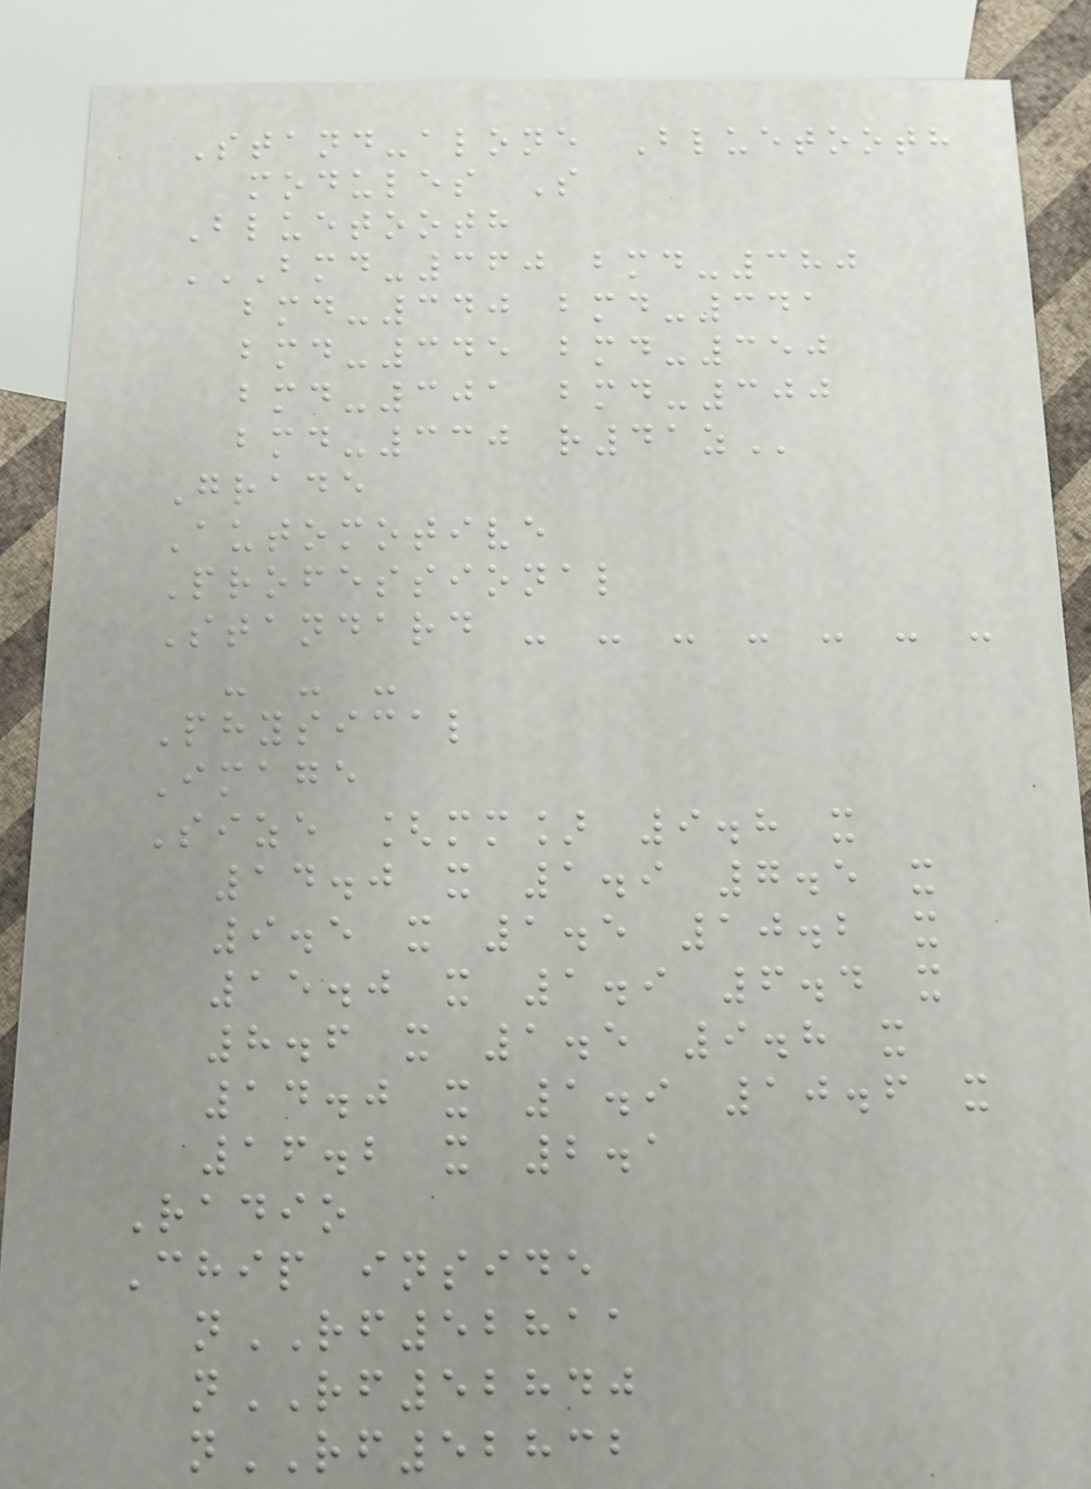Stand-alone Bluetooth
modules S
Bluetooth
BMD-360 BMD-380
BMD-340 BMD-341
BMD-345 BMD-350
BMD-301 BMD-300
BMD-330 R41Z
Grade
Automotive
Professional
Standard - - - - - - -
- - -
Physical
Image
Size [mm] 9.8 x
14.0 x 1.9 7.5 x
9.5 x 1.5 10.2 x
15.0 x 1.9 6.4 x
8.6 x 1.5 9.8 x
14.0 x 1.9 10.6 x
16.2 x 2.1
Radio
Chip inside
nRF52811
nRF52840
nRF52832
